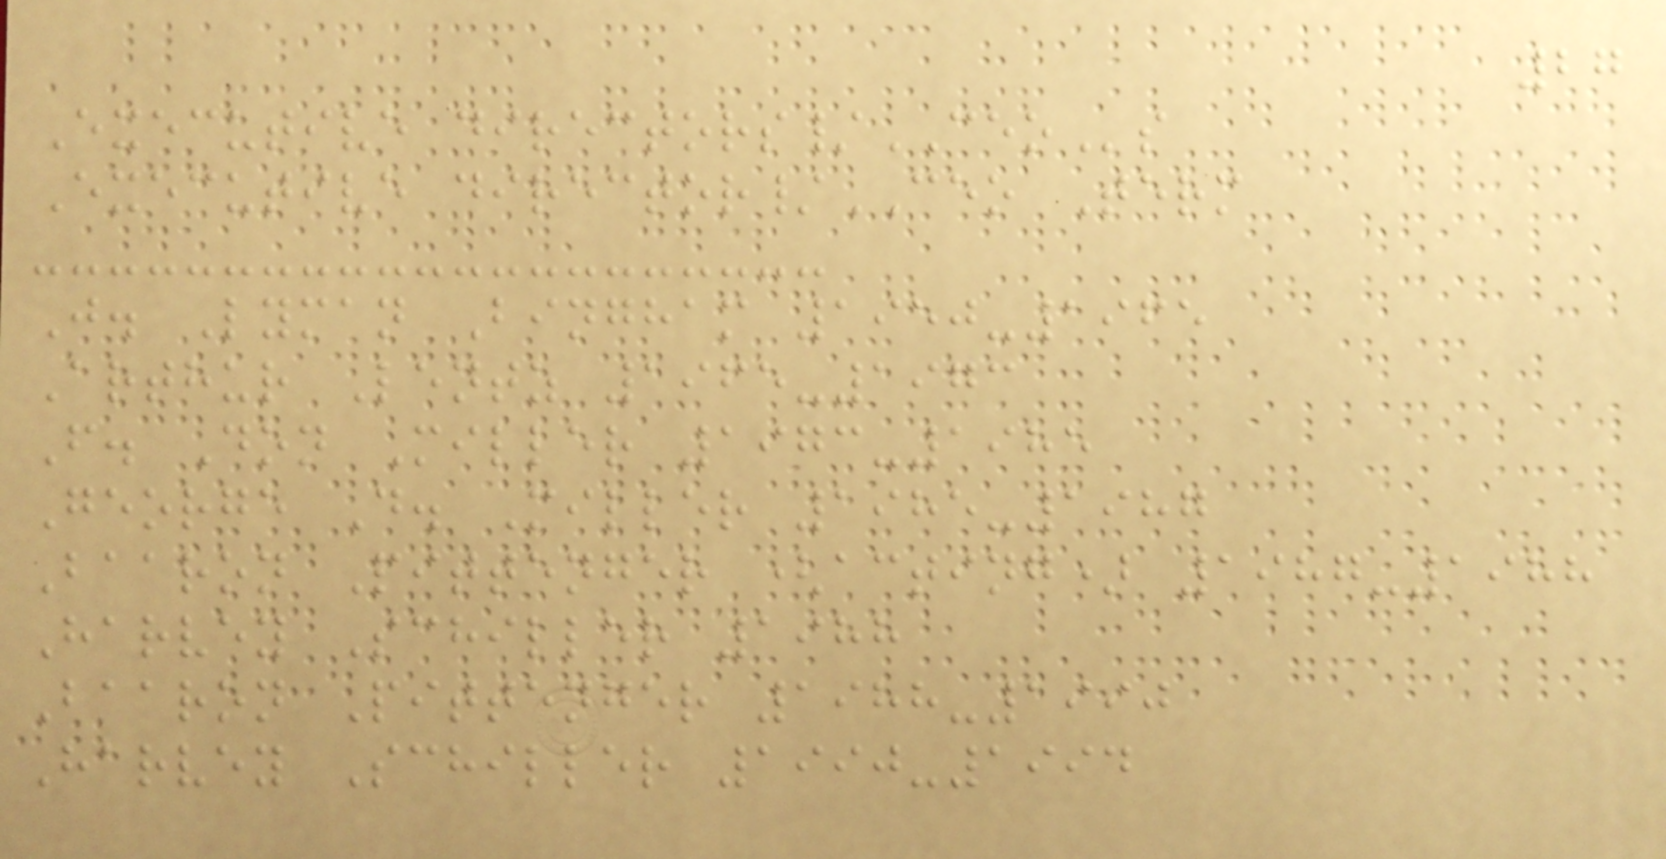27
Executive directors/CEOs
Executive director/CEO Term
J. Lyman Bingham 1950-1965
Arthur Lentz 1965-1973
F. Don Miller 1973-1985
George D. Miller 1985-1987
Baaron Pittenger (acting) 1987-1988
Harvey Schiller 1988
Baaron Pittenger 1988-1990
Harvey Schiller 1990-1994
